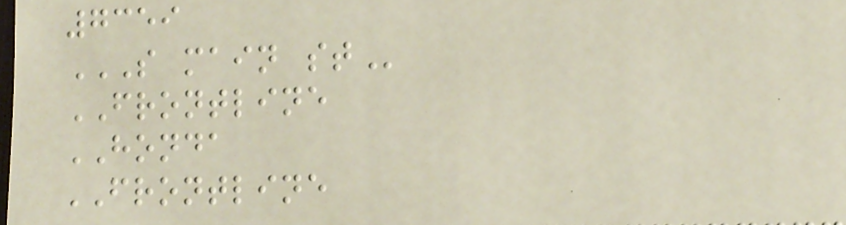7359
S MAIN ST
FRONTLINE
HONDA
FRONTLINE
